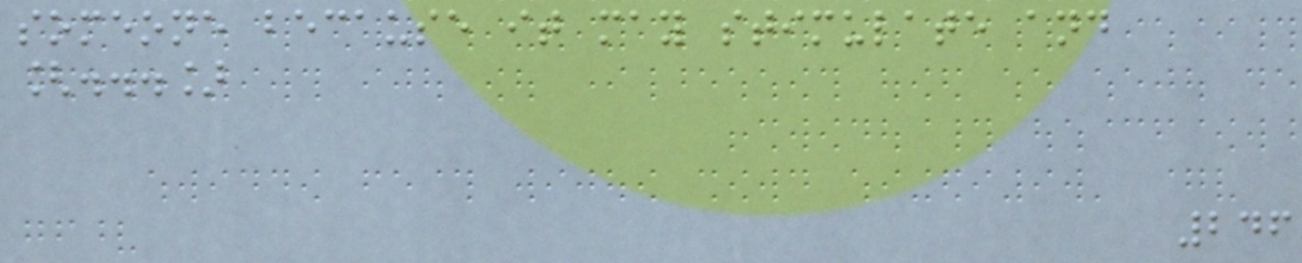someone because it may stimulate and
[...]
246
